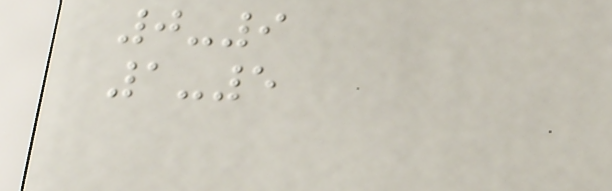0-9
1-5
